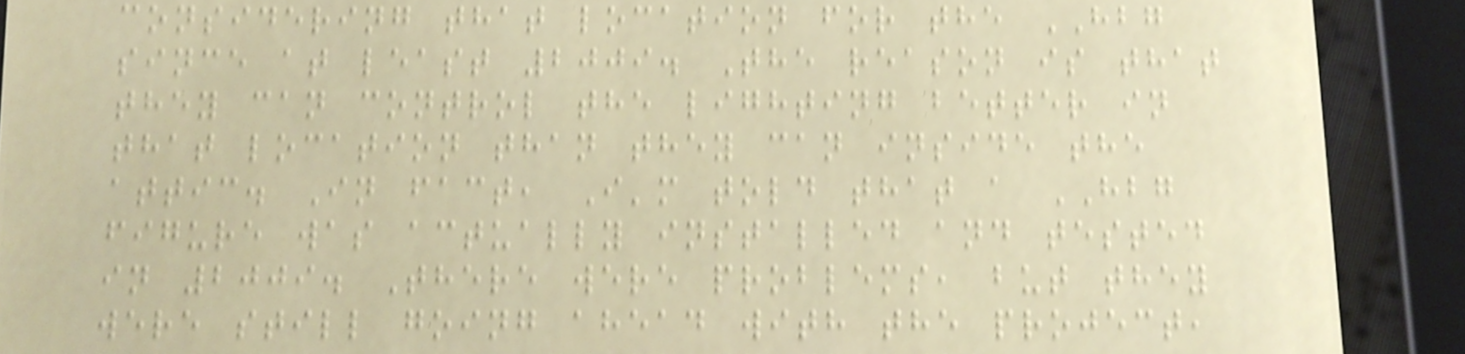considering that location for the HBG
since at least 2009. The reason is that
they can control the lighting better in
that location than they can inside the
attic. In fact, I'm told that a HBG
figure was actually installed and tested
in 2009. There were problems, but they
were still going ahead with the project,
